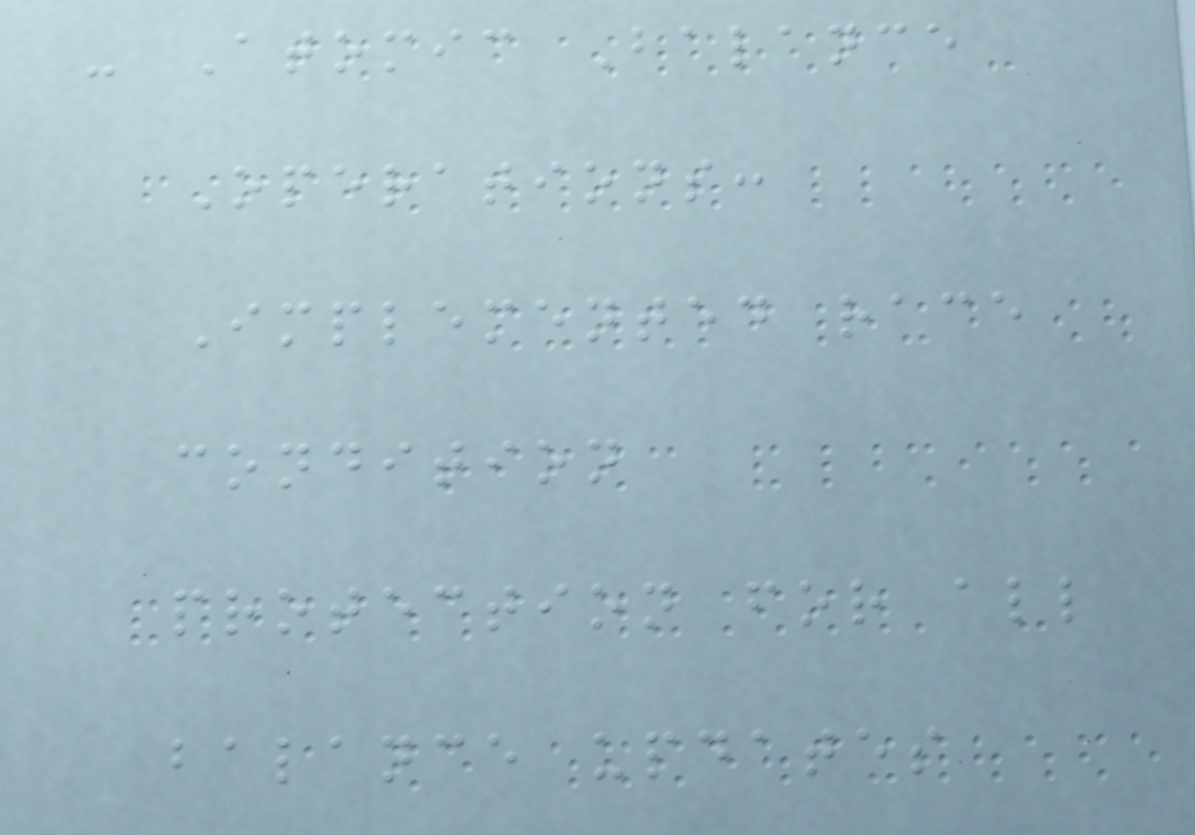- Atomic Balance
Operations:
Implemented race
condition
protection for all
balance updates
